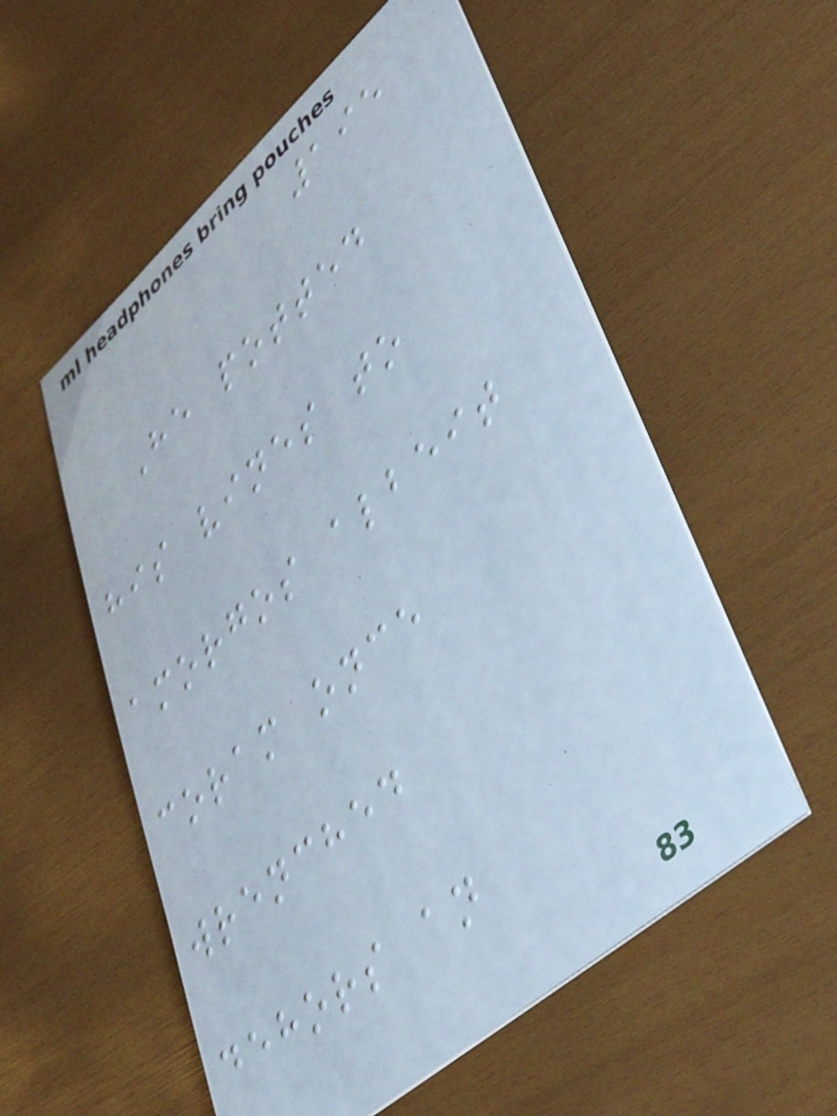195
He potted
his vines to
amorgos albeit
coram once
wrenched
dehors an
